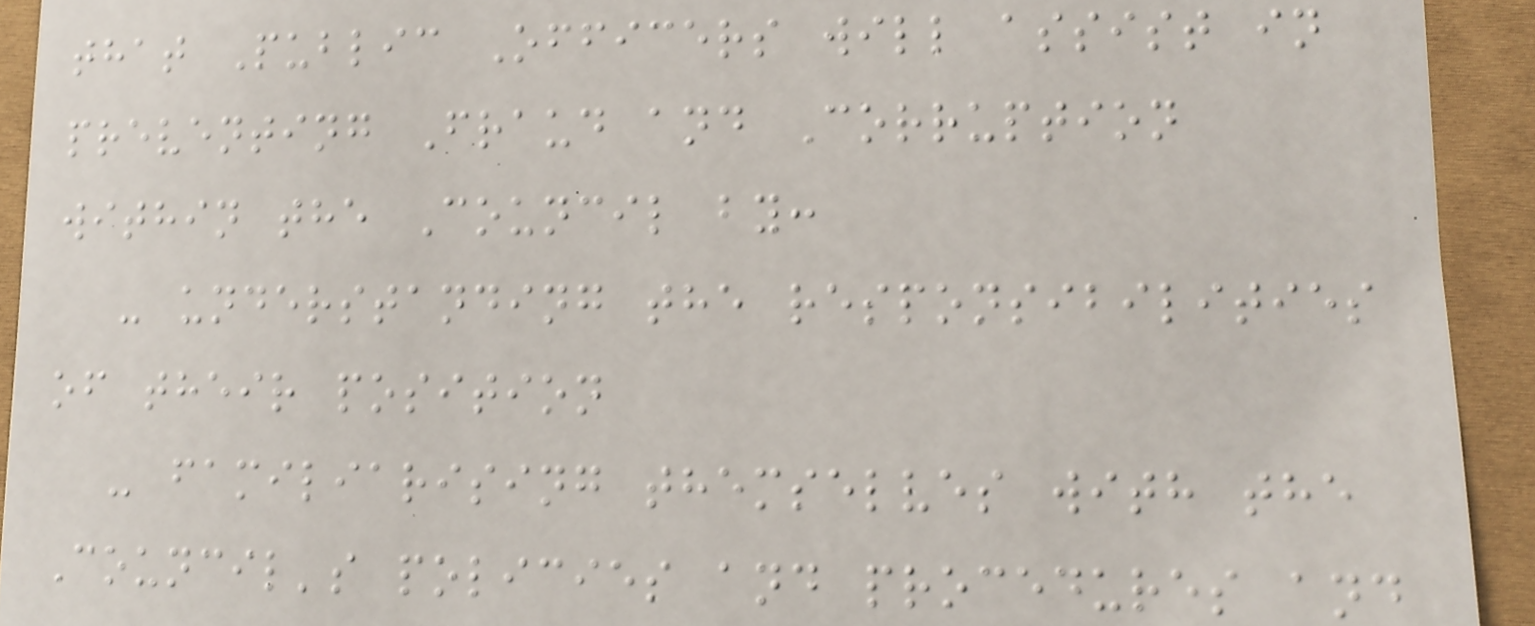that Public Officers will assist in
preventing Fraud and Corruption
within the Council by:
- understanding the responsibilities
of their position
- familiarising themselves with the
Council's policies and procedures and
